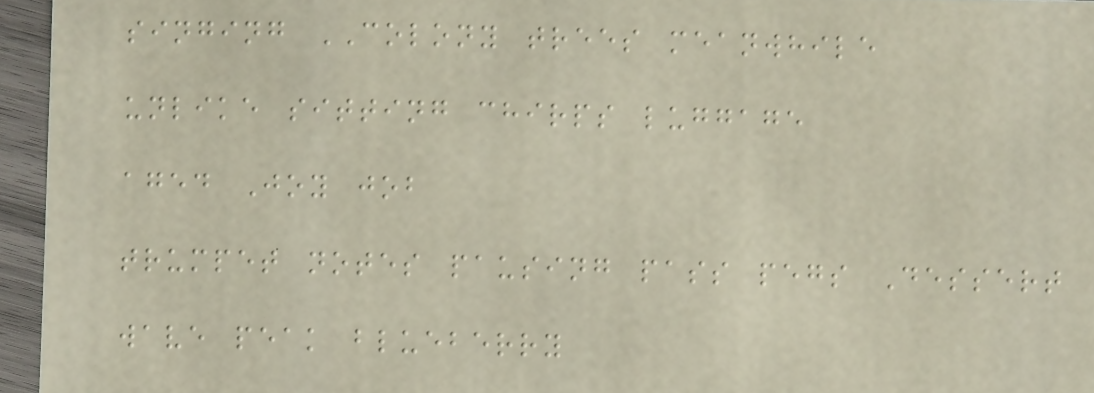singing COLONY trees meanwhile
unlike sitting chirps luggage
aged Joy job
trumpet notes pausing pass pegs Dessert
wave peak blueberry
